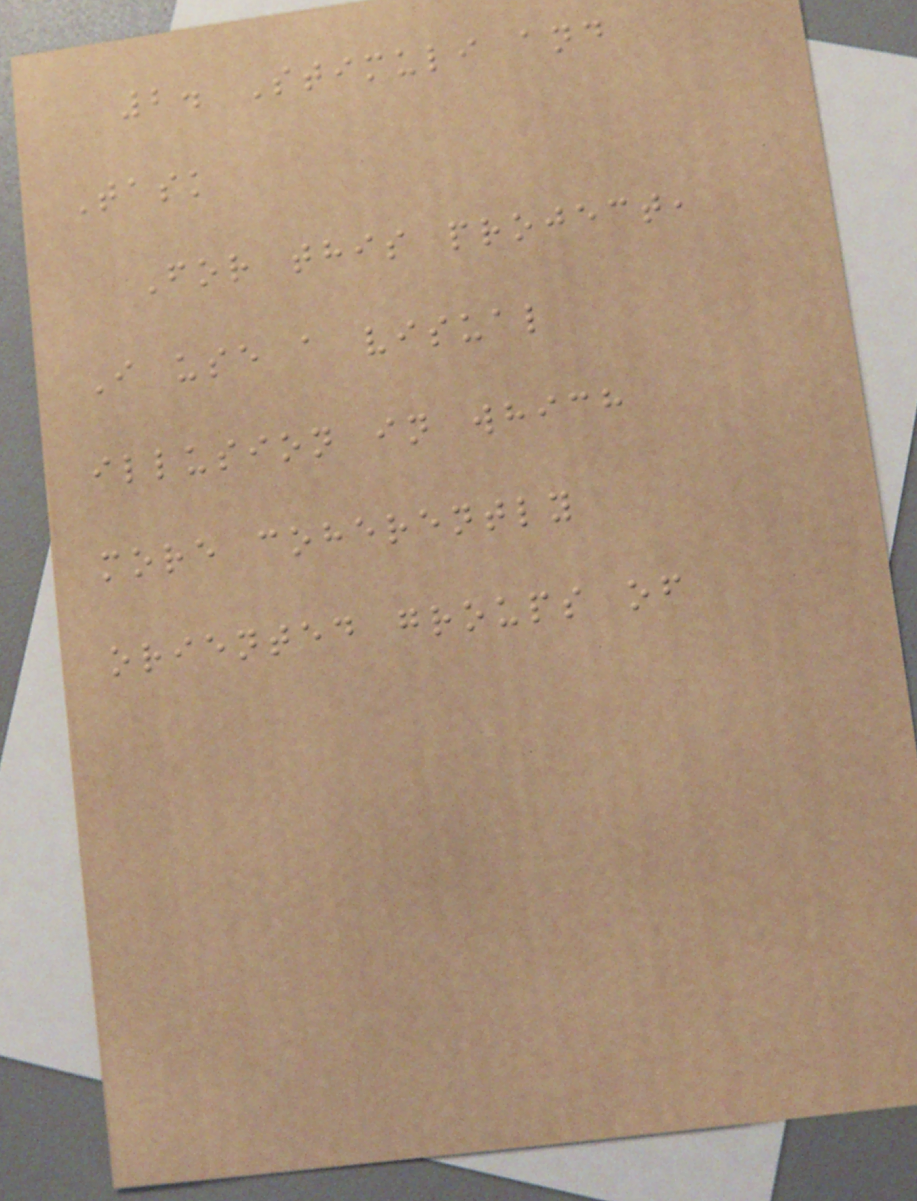2. Stimuli and
Task
For this project,
I use a visual
illusion in which
more coherently
oriented groups of
